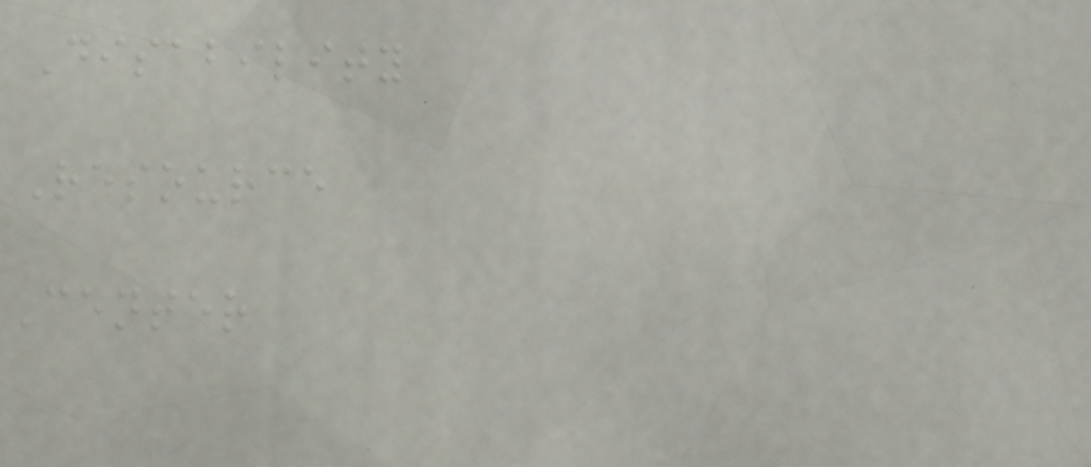Disability
Resource
Center
